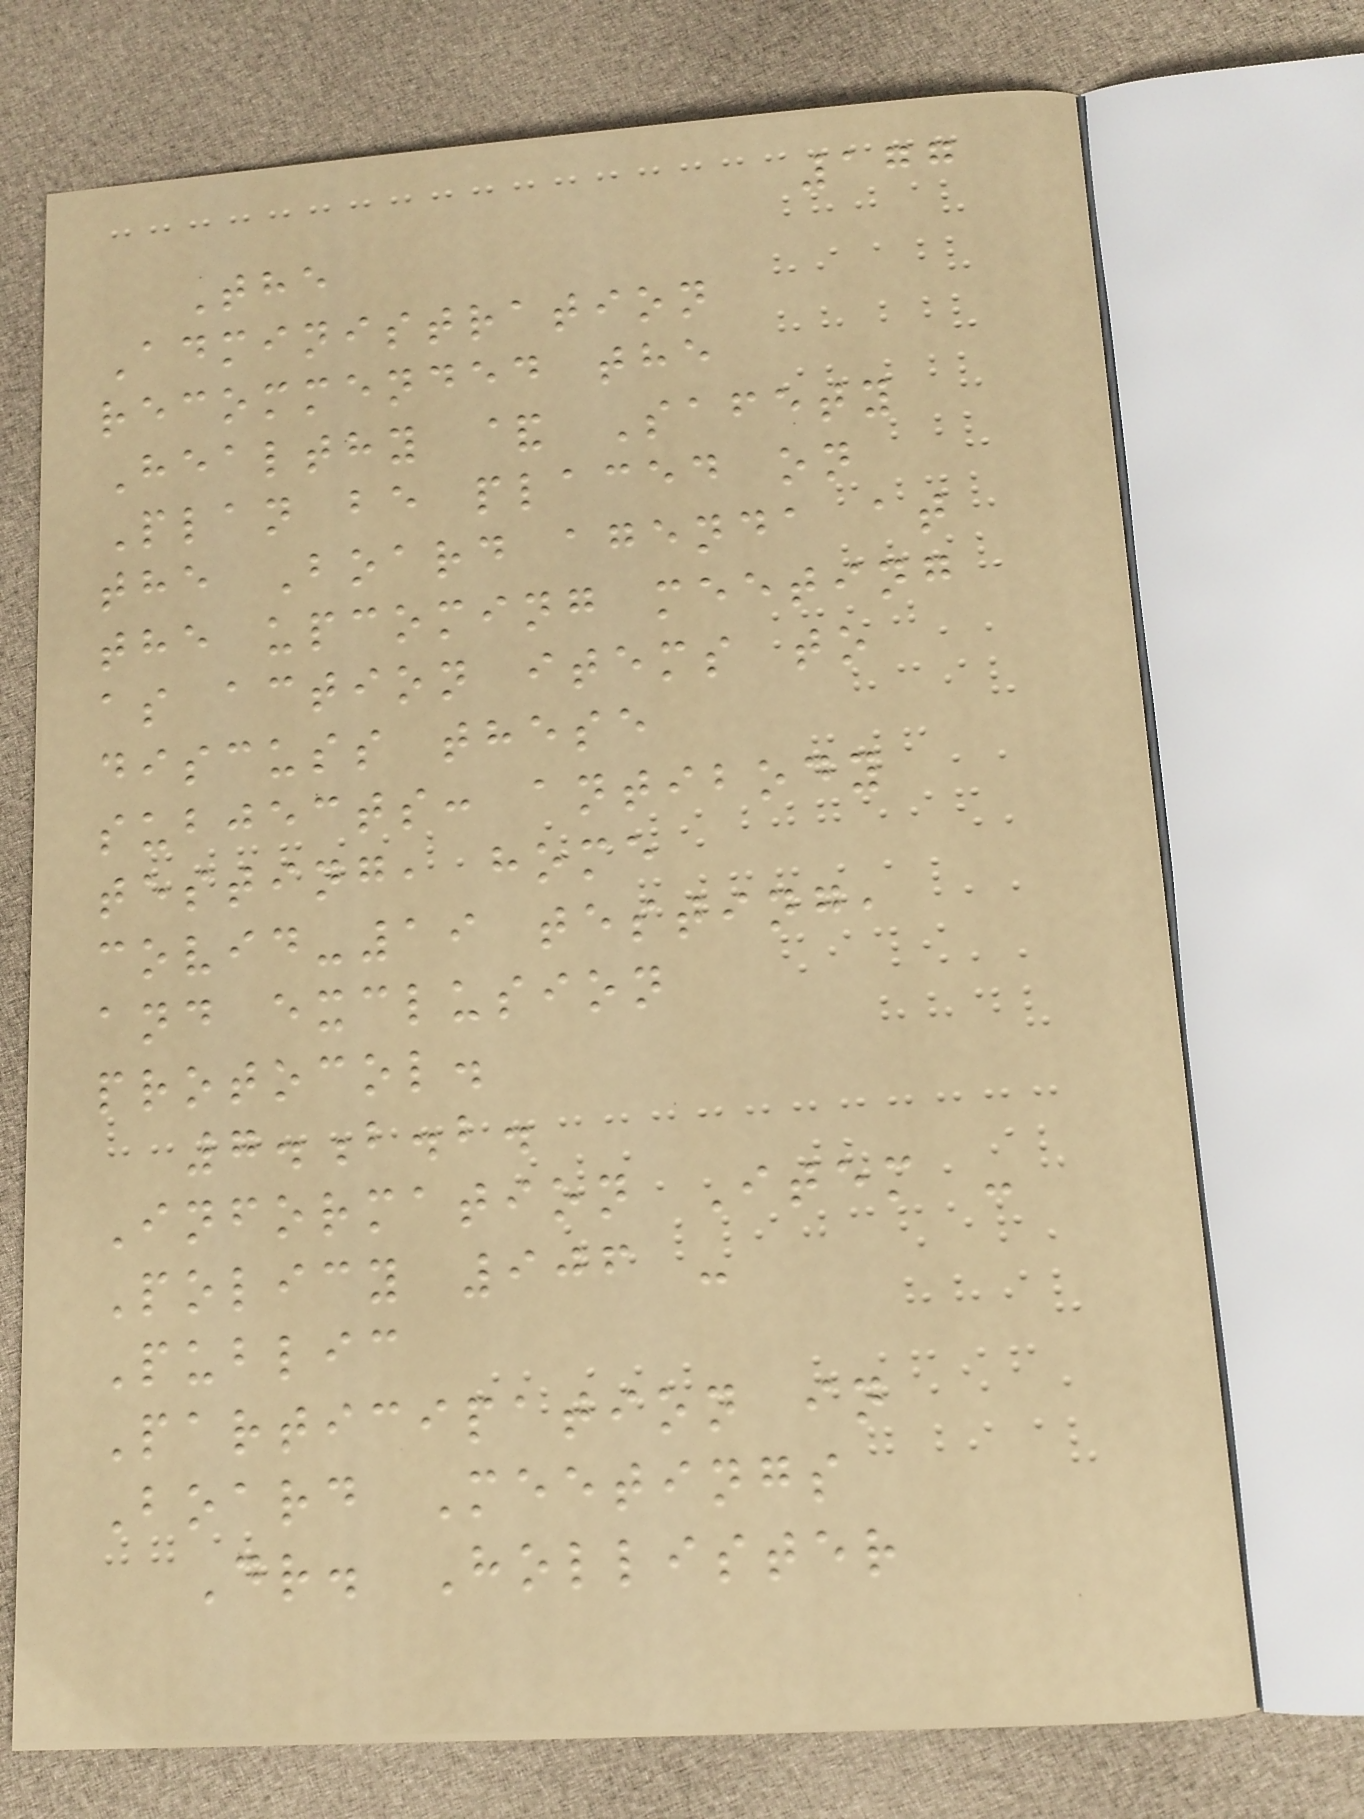177
The
Administration
recommended the
Healthy & Safety
Plan be placed on
the Board agenda at
the upcoming meeting
as action items to
discuss these
subjects: antibody
testing, home
covid-19 testing,
and exclusion
protocol.
7.b.b.
Information Item -
Policy 906 -
Public
Participation in
Board Meetings
Dr. Hollister
